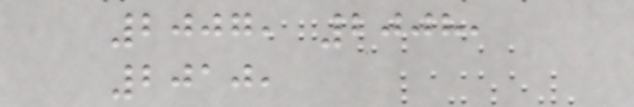2007, 2008,
2010,
